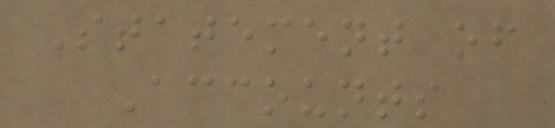Statement of
Accounts
